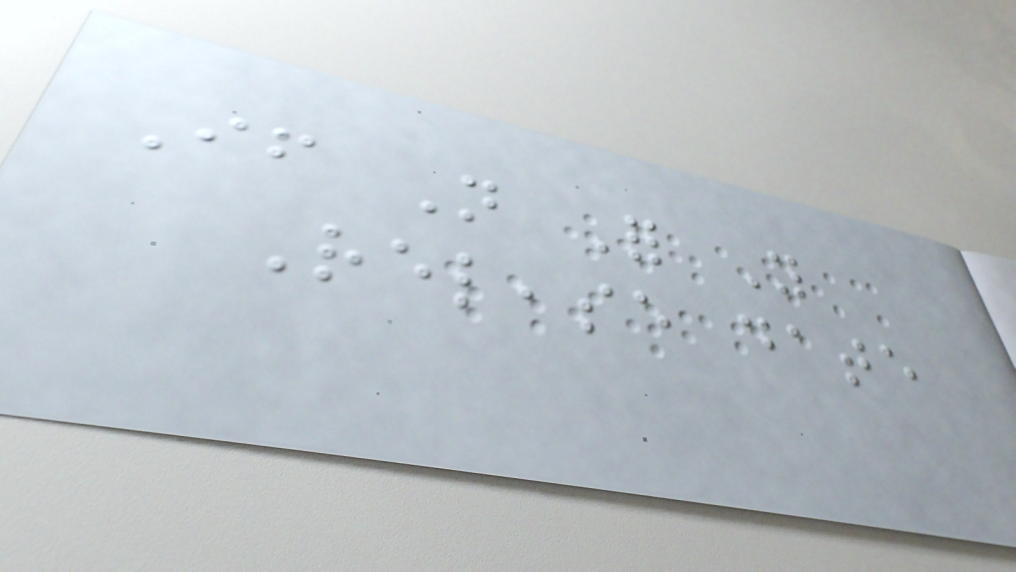If Not For You
Release date
